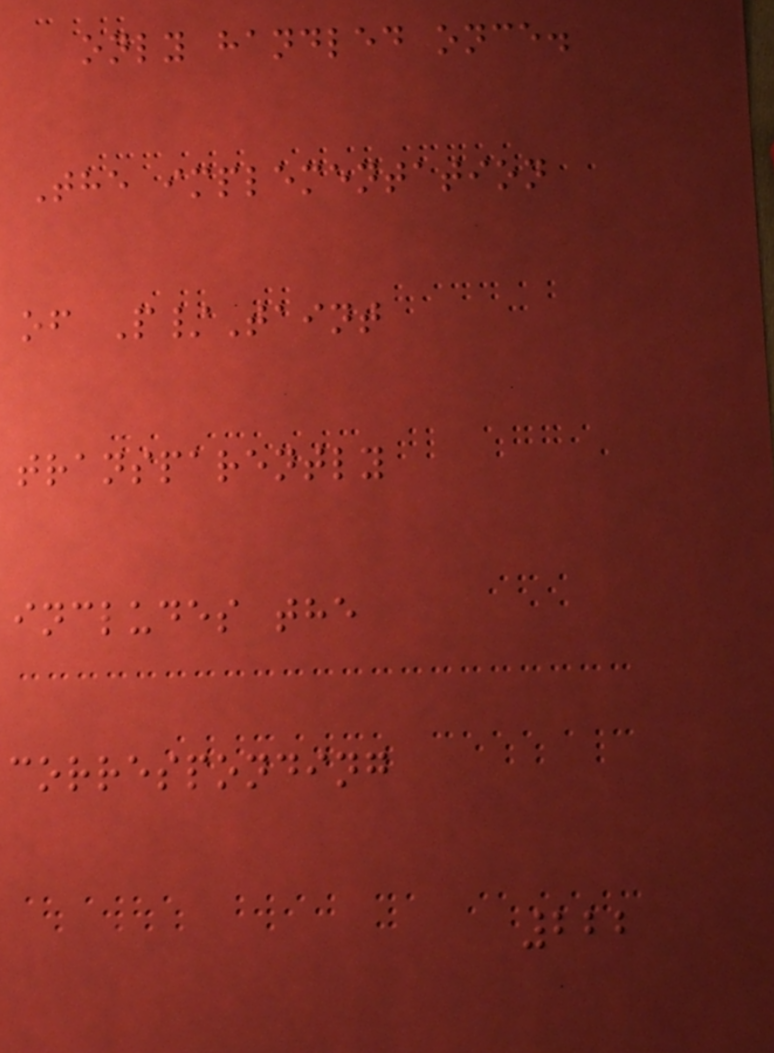only handled once.
The implementation
of P/Taint
transparently
includes the
corresponding
222
